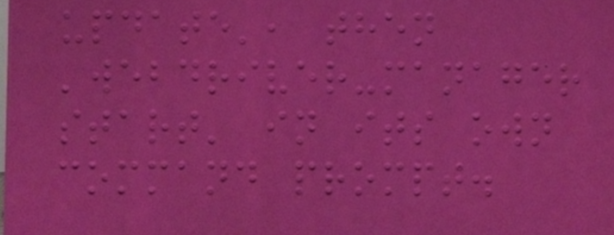update', then
'webdriver-manager
start' in its own
command prompt.
